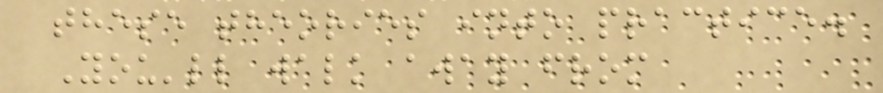these theories into practice.
You'll walk away from
